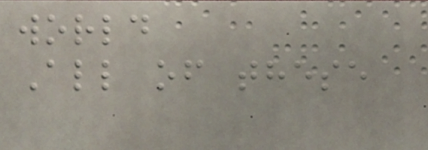world
All of these
